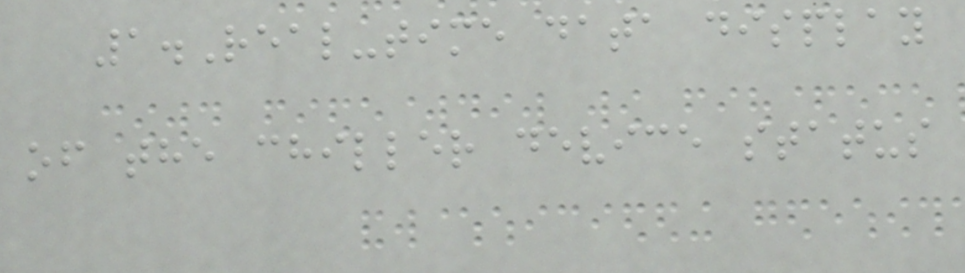1.Real-time data display
of the chiller device status
